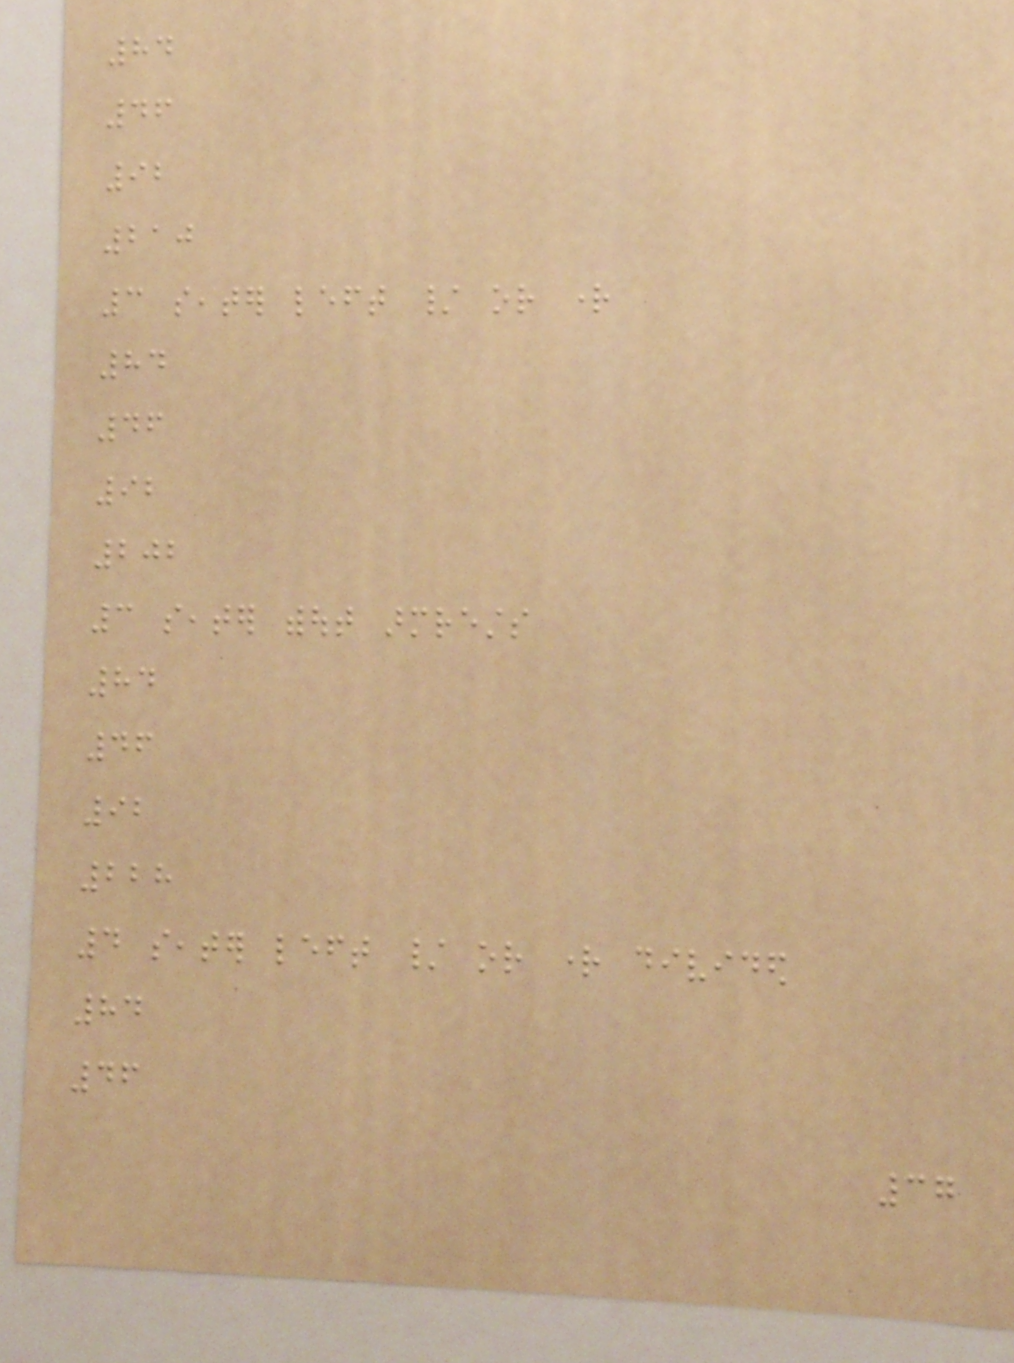84
46
92
210
3 seater left / or right
84
46
92
202
3 seater without armrests
84
46
92
228
4 seater left / or right divided
84
46
37
